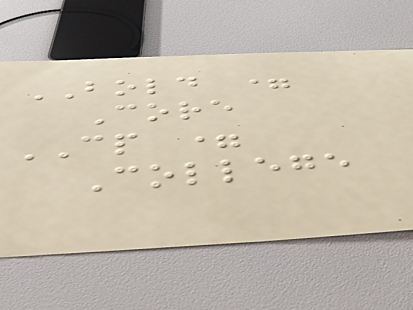BOLD =
Core
CP =
College
